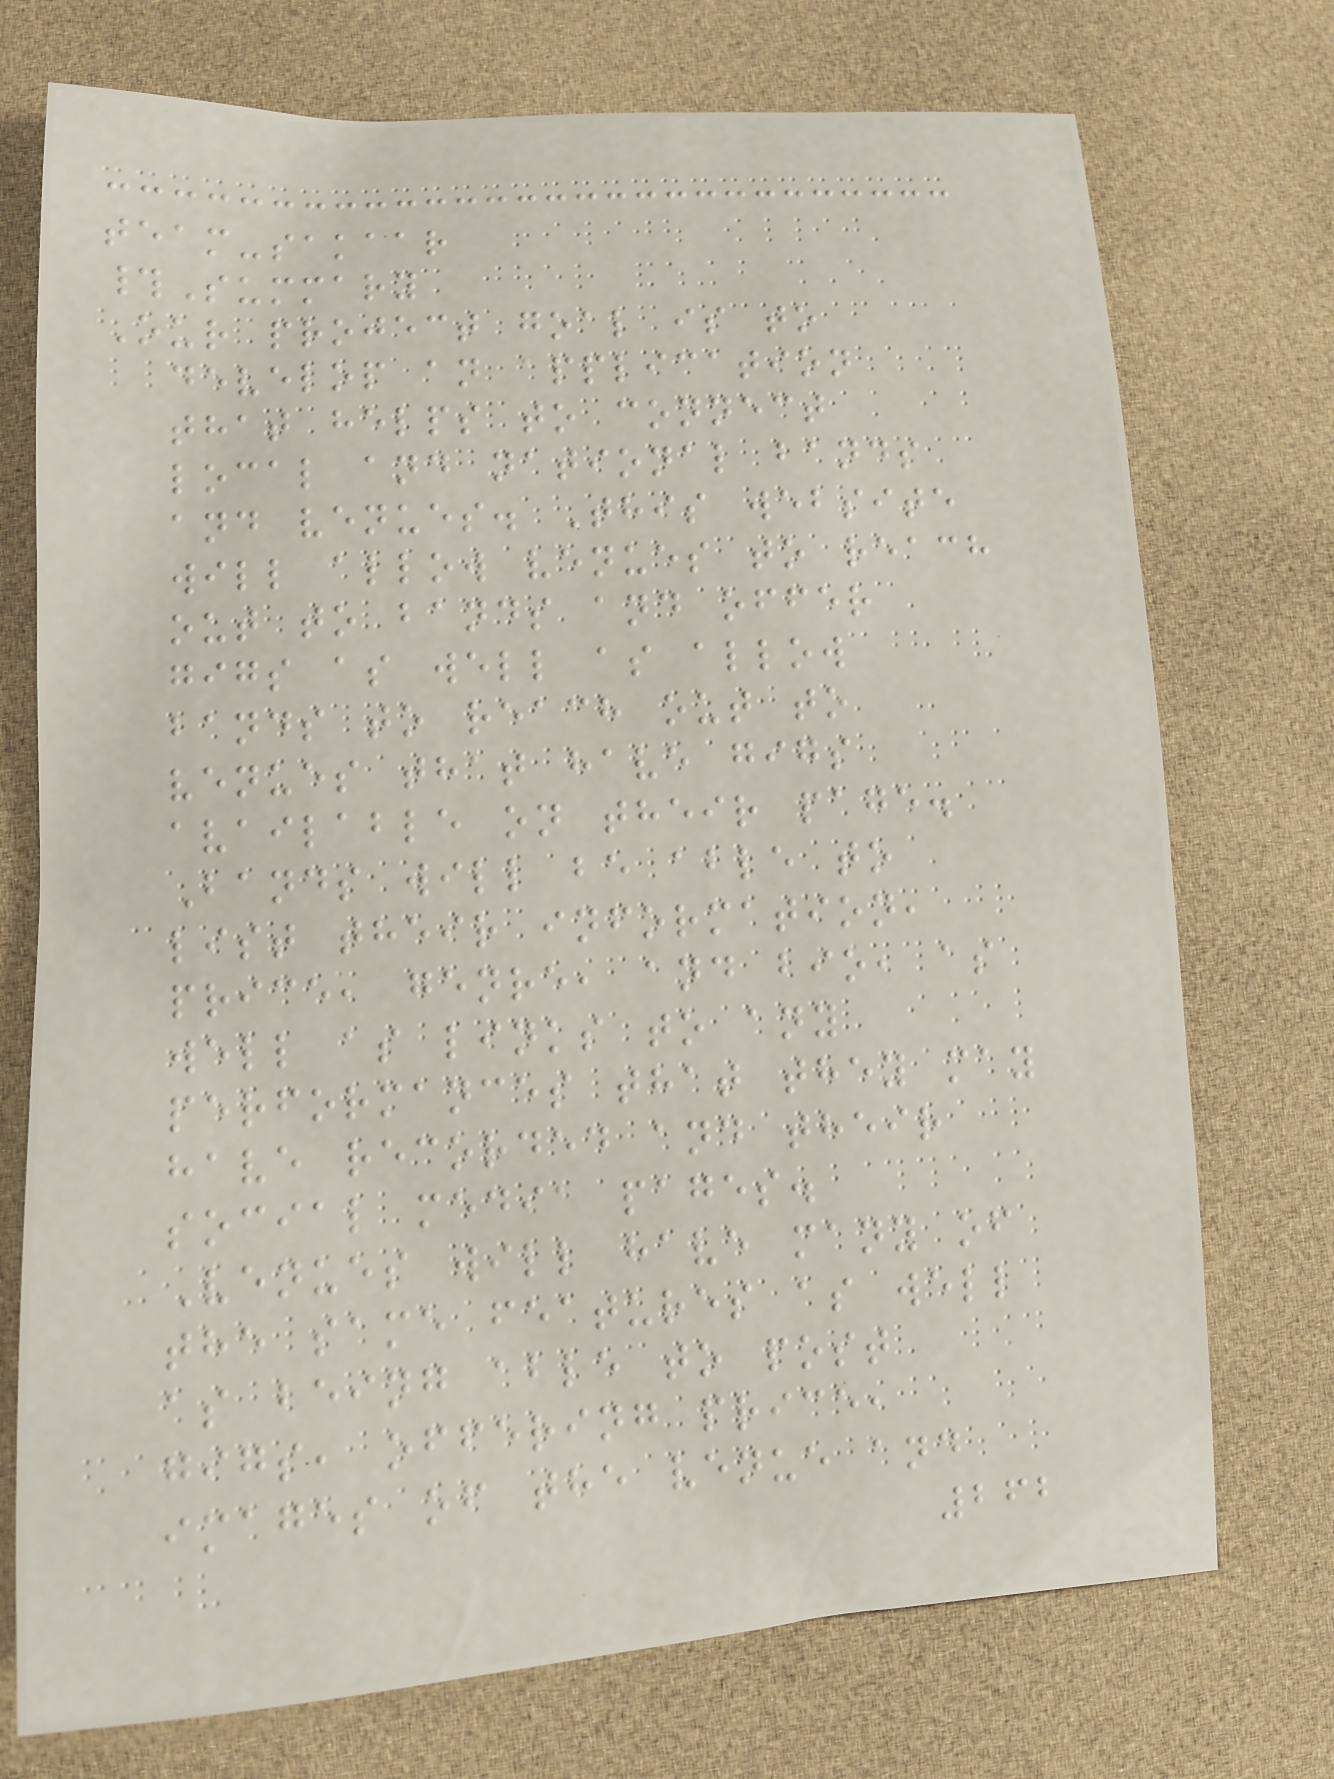team-sakaar
#Summary
Our project goal is to
develop an application
that helps to connect
local and national bands
and venues. This website
will allow venues to reach
out to bands and offer
gigs as well as allow
bands to reach out to
venues that have gigs
available on their page.
Bands will be able to
list their information,
price, genre, and bio, as
well as links to any
performances that they may
have recorded and their
social media pages.
Venues will have many of
the same features as well
as being able to post
gigs, offering price,
images of the venue and
262
